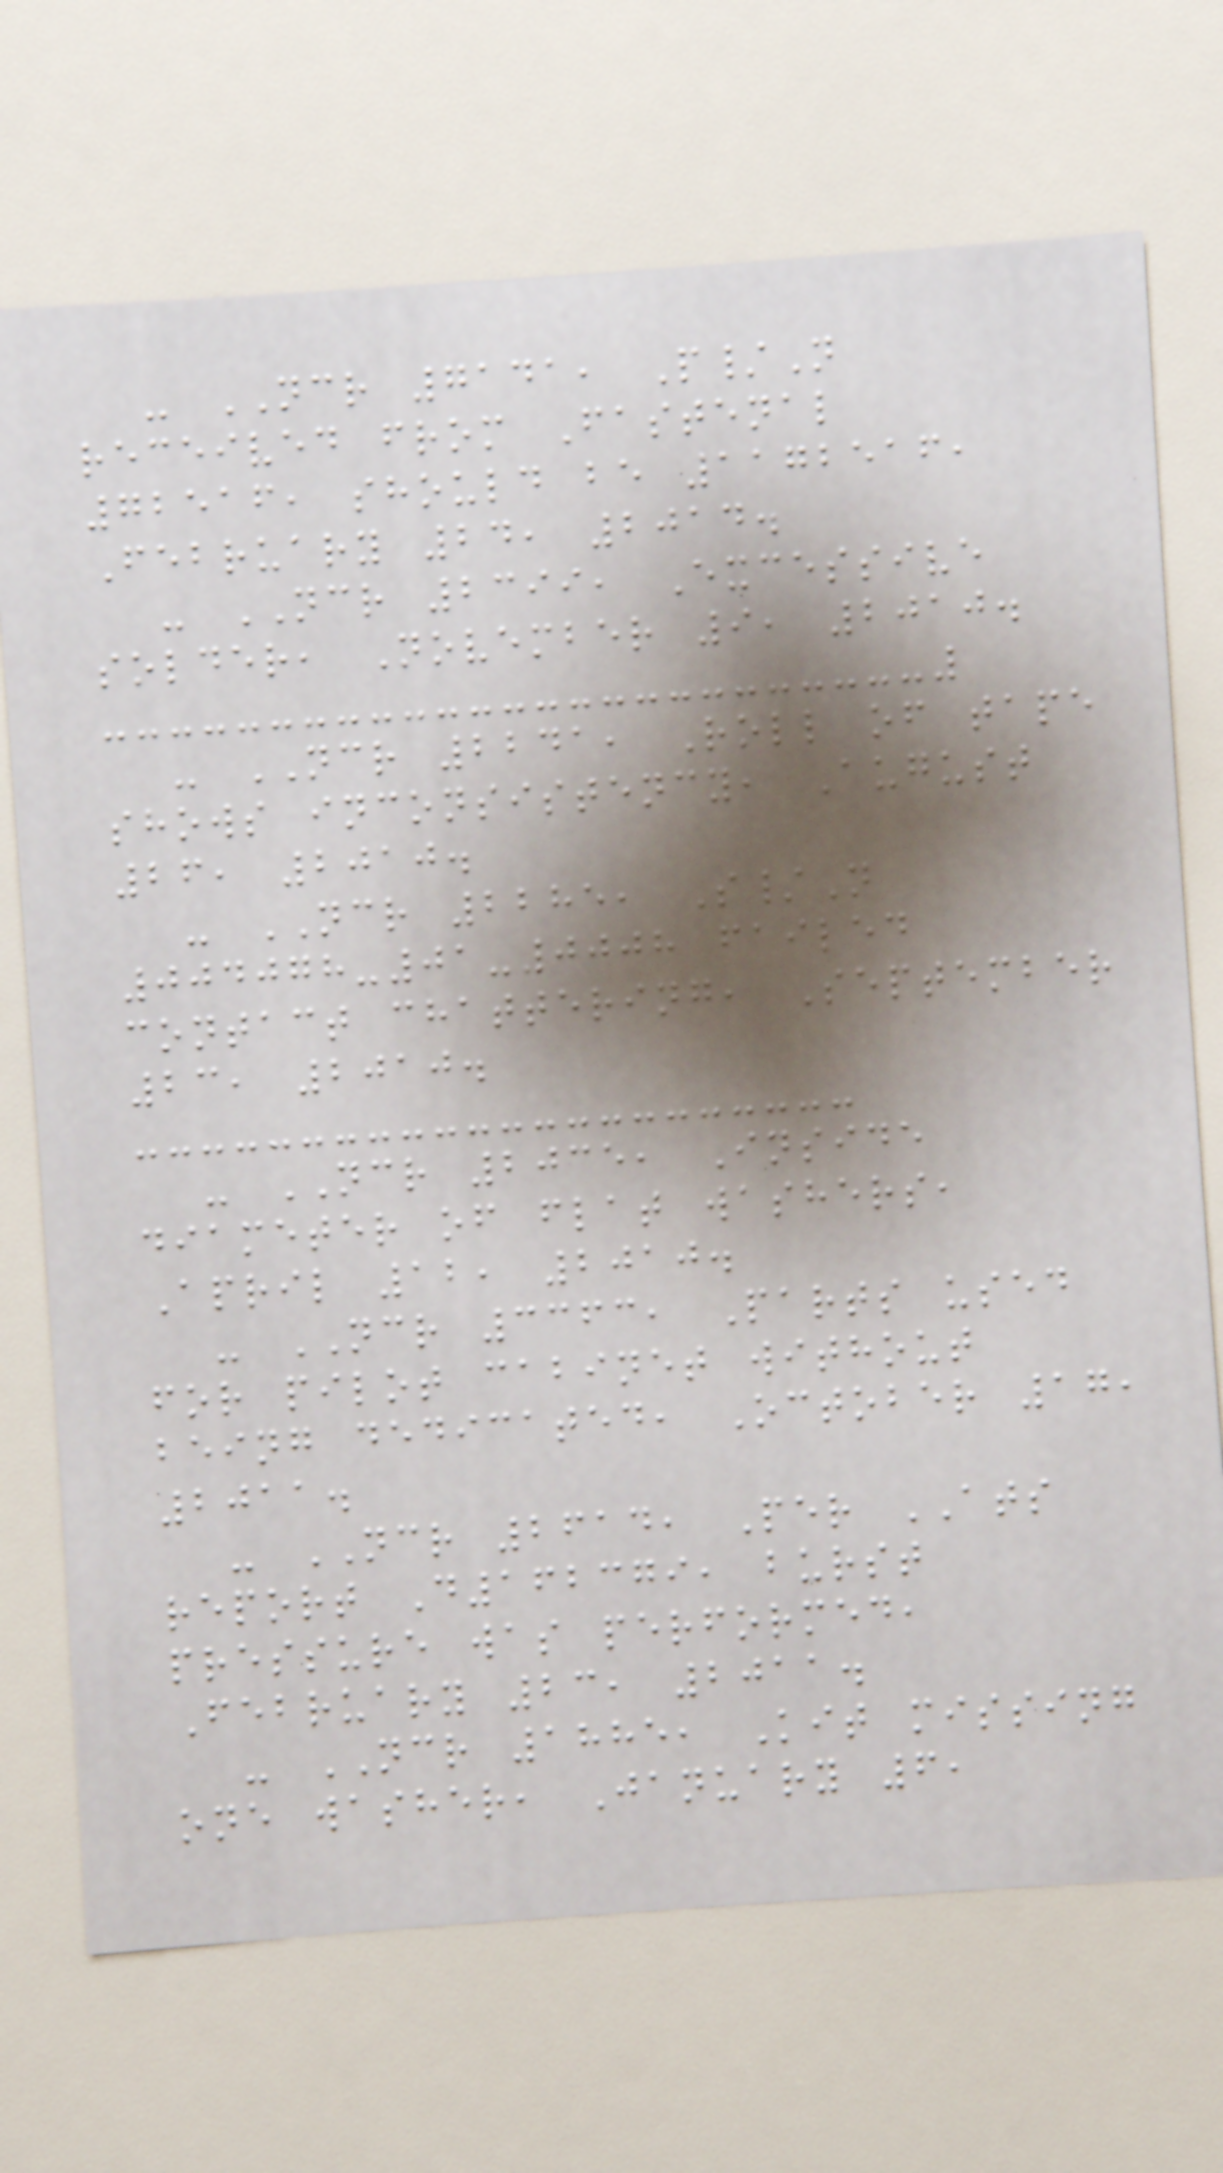- NCR 7141, P/N
received from Fastenal
72516, should be 1172516,
February 24, 2014.
- NCR 2399, Excessive
solder, November 9, 2010.
- NCR 2241, Roll of tape
shows inconsistency, August
26, 2010.
- NCR 2285, S/N
004078-01-0008 failed
contact chattering, September
23, 2010.
- NCR 2035, Inside
diameter of flat washers,
April 12, 2010.
- NCR 3363, Parts used
for pilot cabinet without
being dedicated, October 17,
2011.
- NCR 2614, Per ATS
report D162379, burst
pressure was performed,
February 23, 2011.
- NCR 1885, Kit missing
one washer, January 6,
